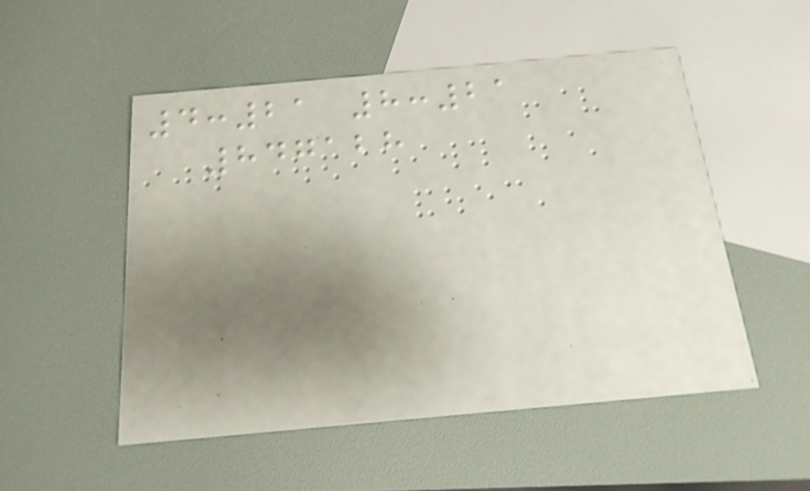4:21 8:21
847128
